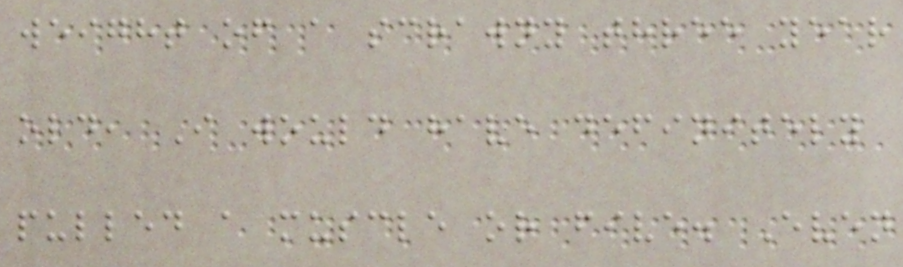weight of a scrawny three year
old, I would have definitely
pulled a muscle or five. Even
